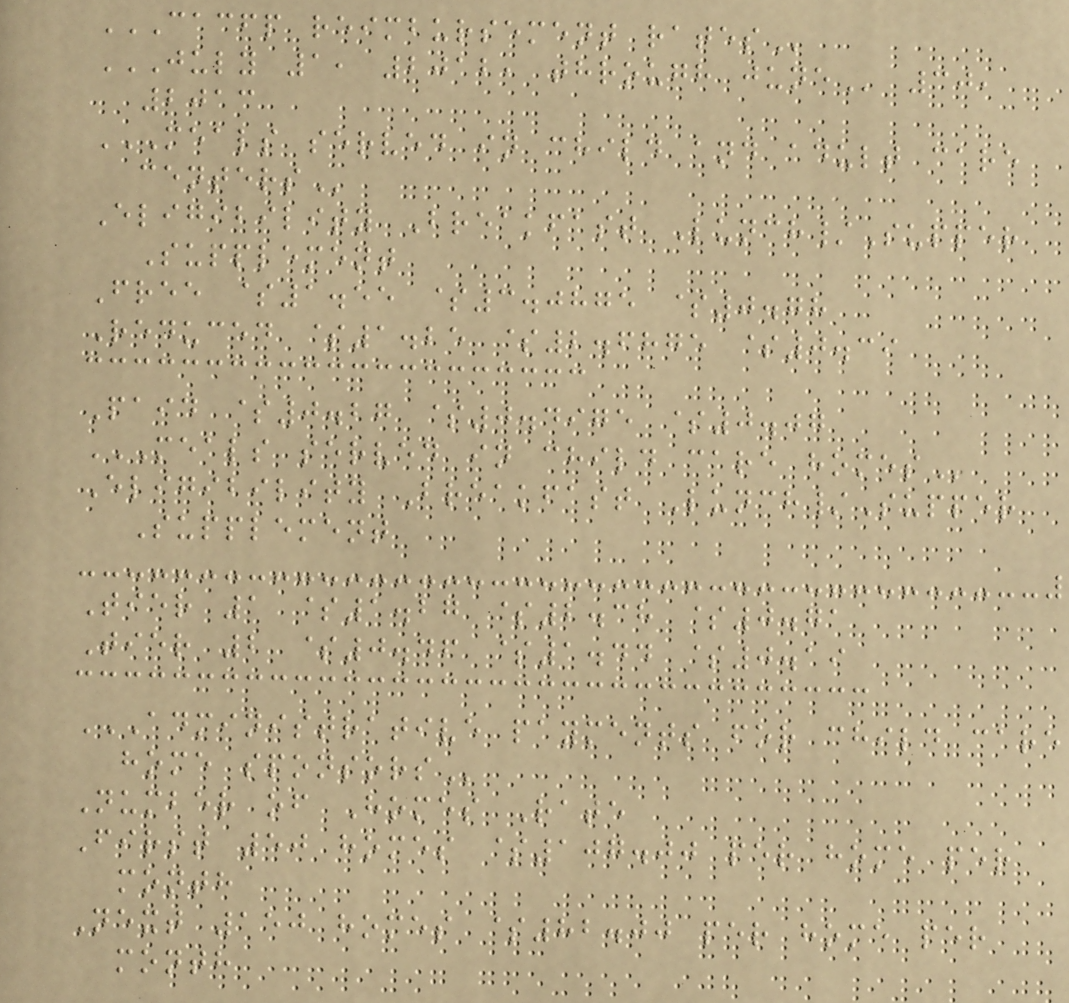CACFP REIMBURSEMENT RATES
JULY 1, 2012, THROUGH JUNE 30,
2013
MEALS SERVED IN CHILD AND ADULT CARE
CENTERS
Eligibility Breakfast Lunch/Supper
Supplement
Free $1.55 $3.0875 $0.78
Reduced $1.25 $2.6875 $0.39
Paid $0.27 $0.4975 $0.07
MEALS SERVED IN CHILD CARE HOMES
Eligibility Breakfast Lunch/Supper
Supplement
Tier 1 $1.27 $2.38 $0.71
Tier 2 $0.46 $1.44 $0.19
ADMINISTRATIVE PAYMENTS FOR CHILD CARE
HOME SPONSORS
Number of Homes Rate
First 50 homes $107.00 per home per
month
Next 150 homes $82.00 per home per
month
